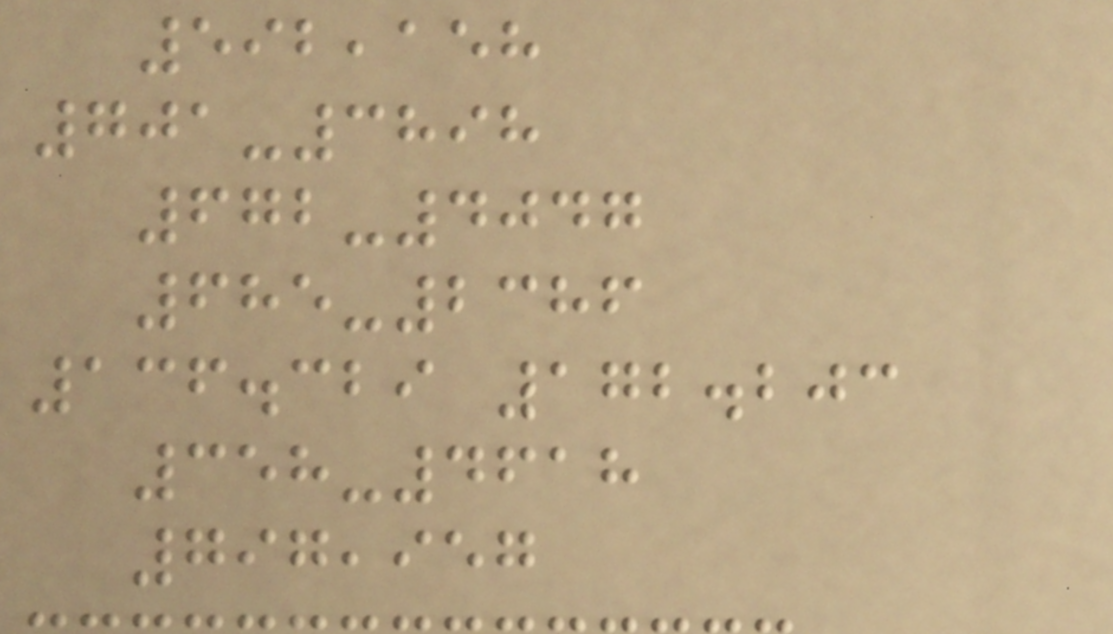592,158
701-3898
672-4047
685-2386
136.329 172.203
358-4618
797,957
